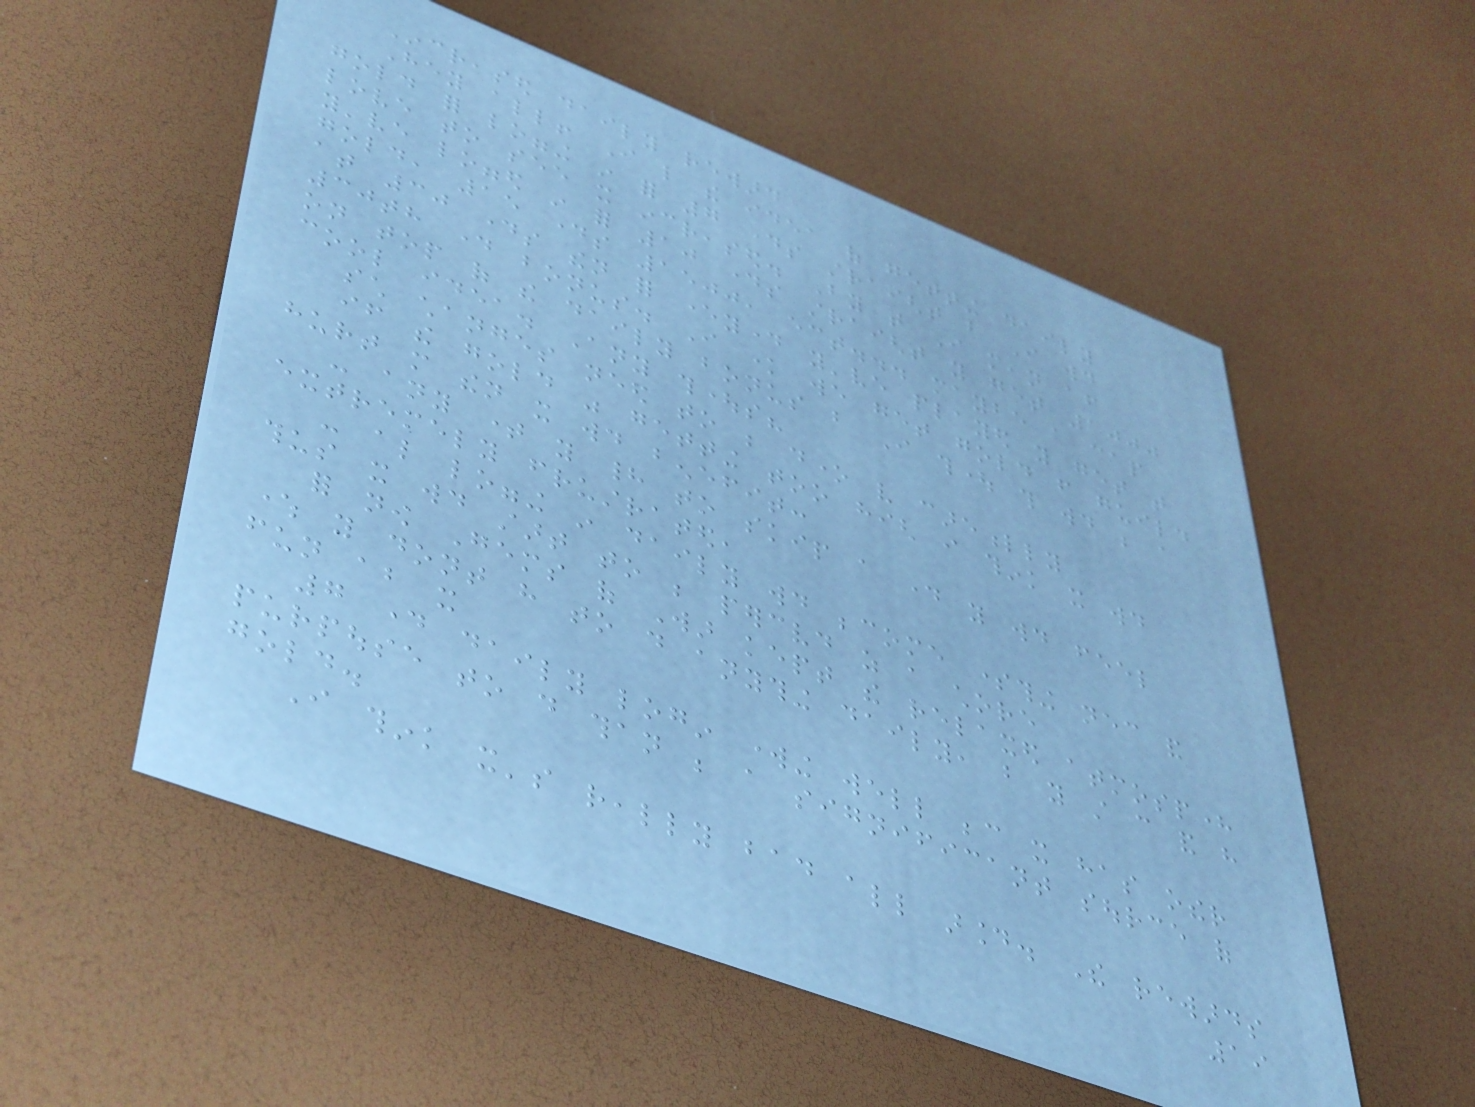Increased daily reward
Hey all! I like the idea of getting daily
gold for logging in for 7 days straight but I would
love to see it increased. By that I mean after
you've logged in for 10 days straight you get 1000
gold, 15 days 1500, ect... maybe a cap
at 30 days then for everyday you've played you get that
30th day bonus. I know we get gold from guild
on top of the daily bonus but I thought this would be a
cool idea. Any thoughts?
such changes need to be done very carefully
if the gold was getting too high i think it would
hurt more then it would benefit:
- any time you had to skip a day you would feel
extremely frustrated,
- also logging in daily would become something necessary and
thus it would start to be perceived as a chore
for now Gems of War kept the relaxed atmosphere
where you dont have to do anything daily, but you still can and have
fun about it
7 day daily login working well because it has other
purpouse to do than be a significant source of
gold.
I think it's really bad all around. The rewards
19
